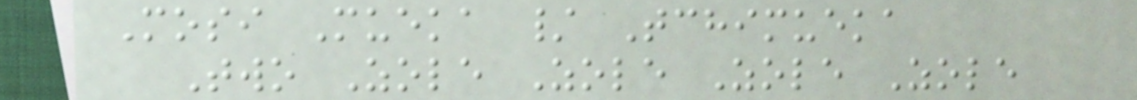Mosi Mueka / Tchimueka
Two Zole Zole Zole Zole
